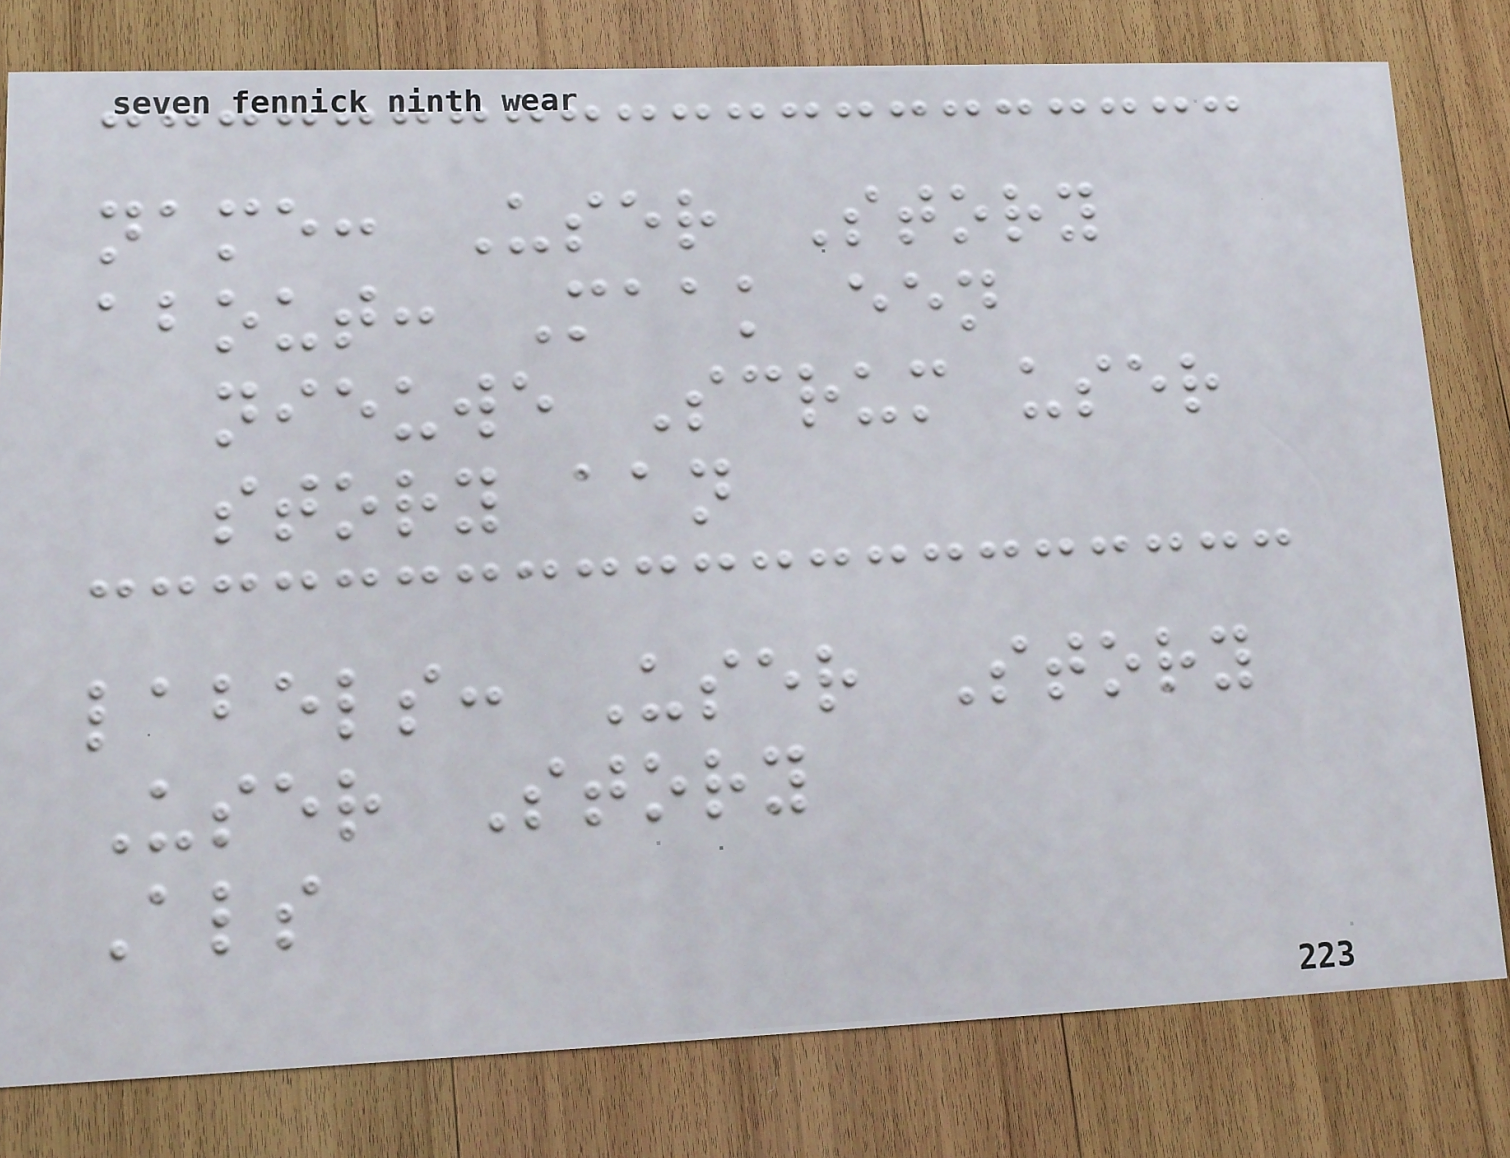name: User Story
about: Maak een
nieuwe Scrum user
story aan
labels: User Story
User Story
Als
